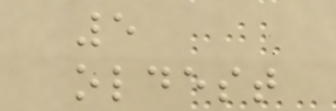5
oldest
